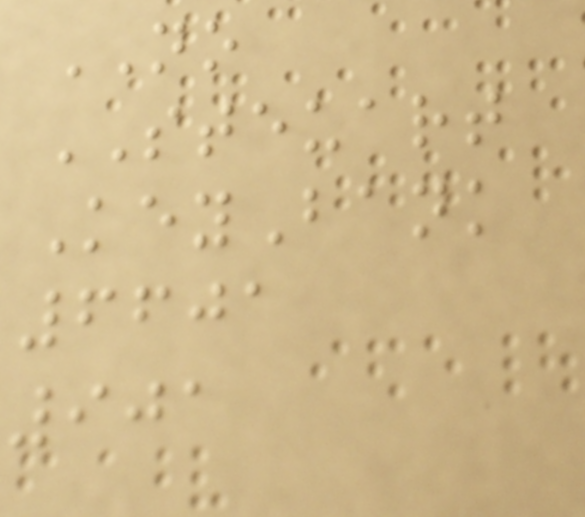NO
STEUART
KeyBank
6601
901
